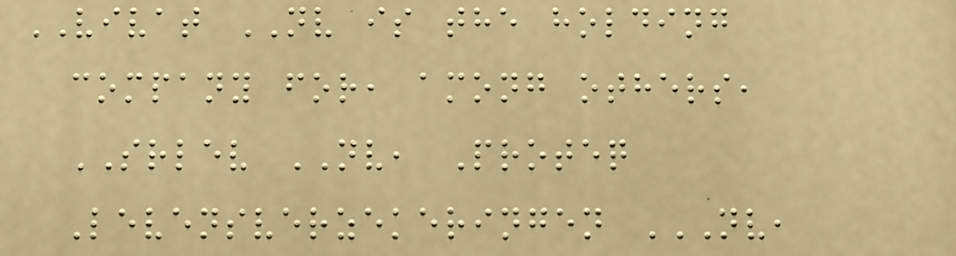VIVAT NV is the holding
company for, among others,
SRLEV NV, Proteq
Levensverzekeringen NV,
